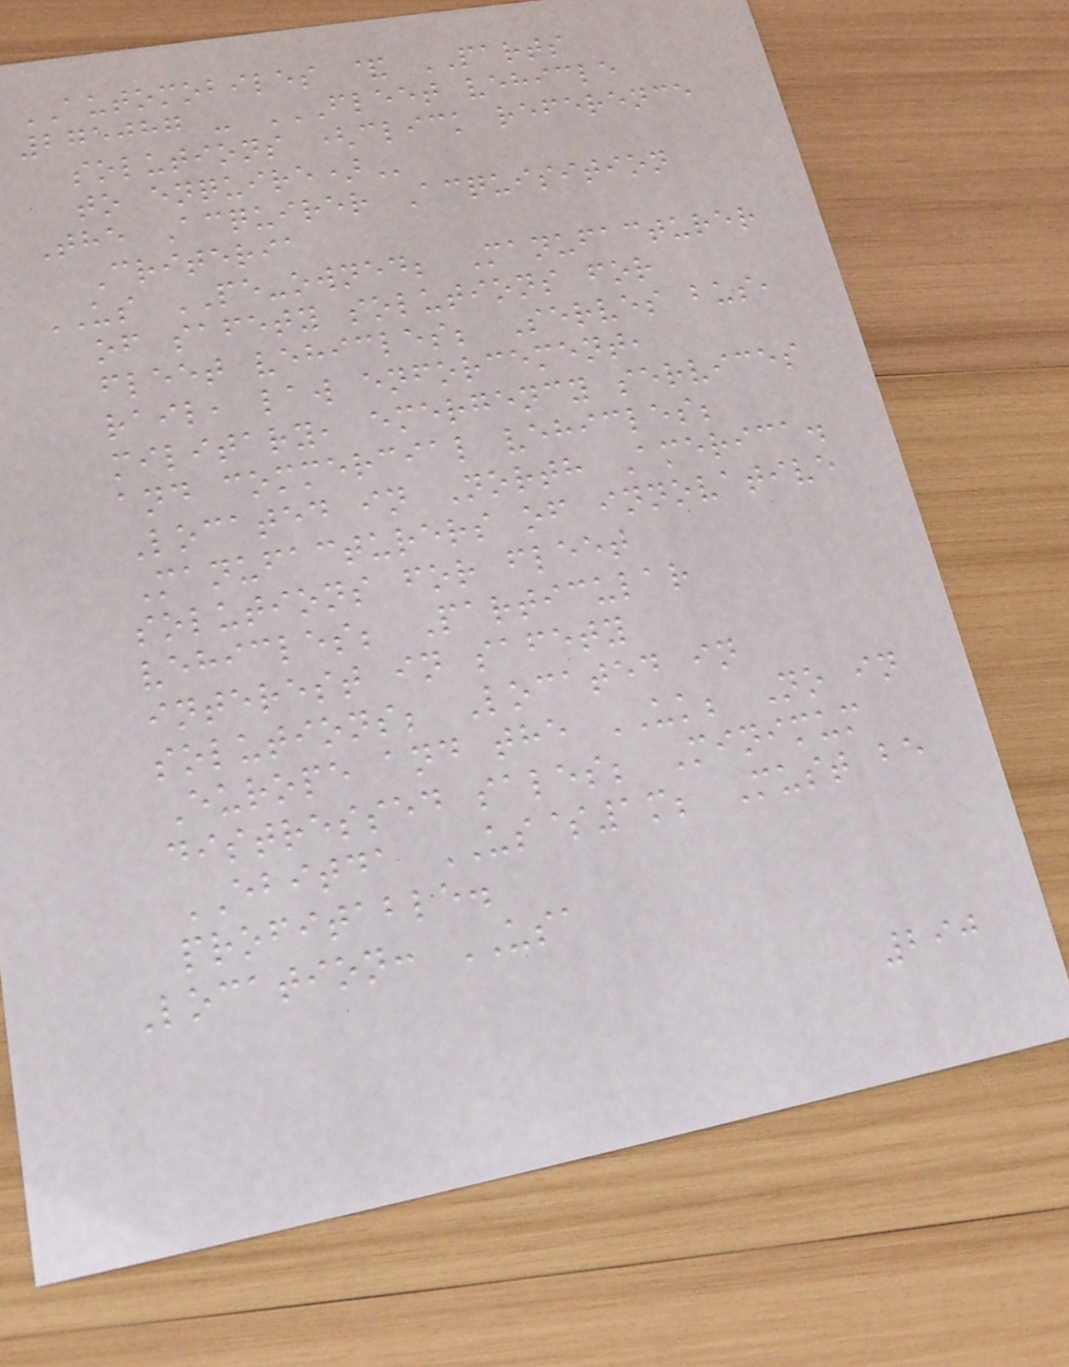AUTOMOBILES & PARTS
275087 - FLEET VEHICLE
SOLUTIONS (CLICK REFERENCE
TO ENQUIRE)
The Acquirer Acquisition
Criteria
US PE-owned; Manufacturer
of safety solutions for
fleet vehicles; Serves bus,
rail, law enforcement,
military, emergency services
and commercial vehicles;
Located in North America.
Manufacturers of innovative
solutions for fleet
vehicles; Particular
interest in safety
solutions; Located in
Europe and the UK; No in
distressed sales; Minimum
EBITDA US$1m; Must be
profitable.
Location: USA
290
